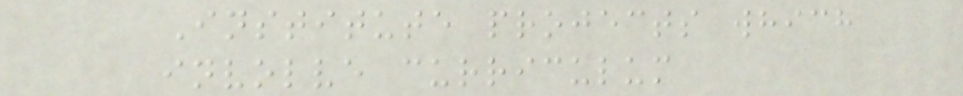Institute projects which
involve curriculum
